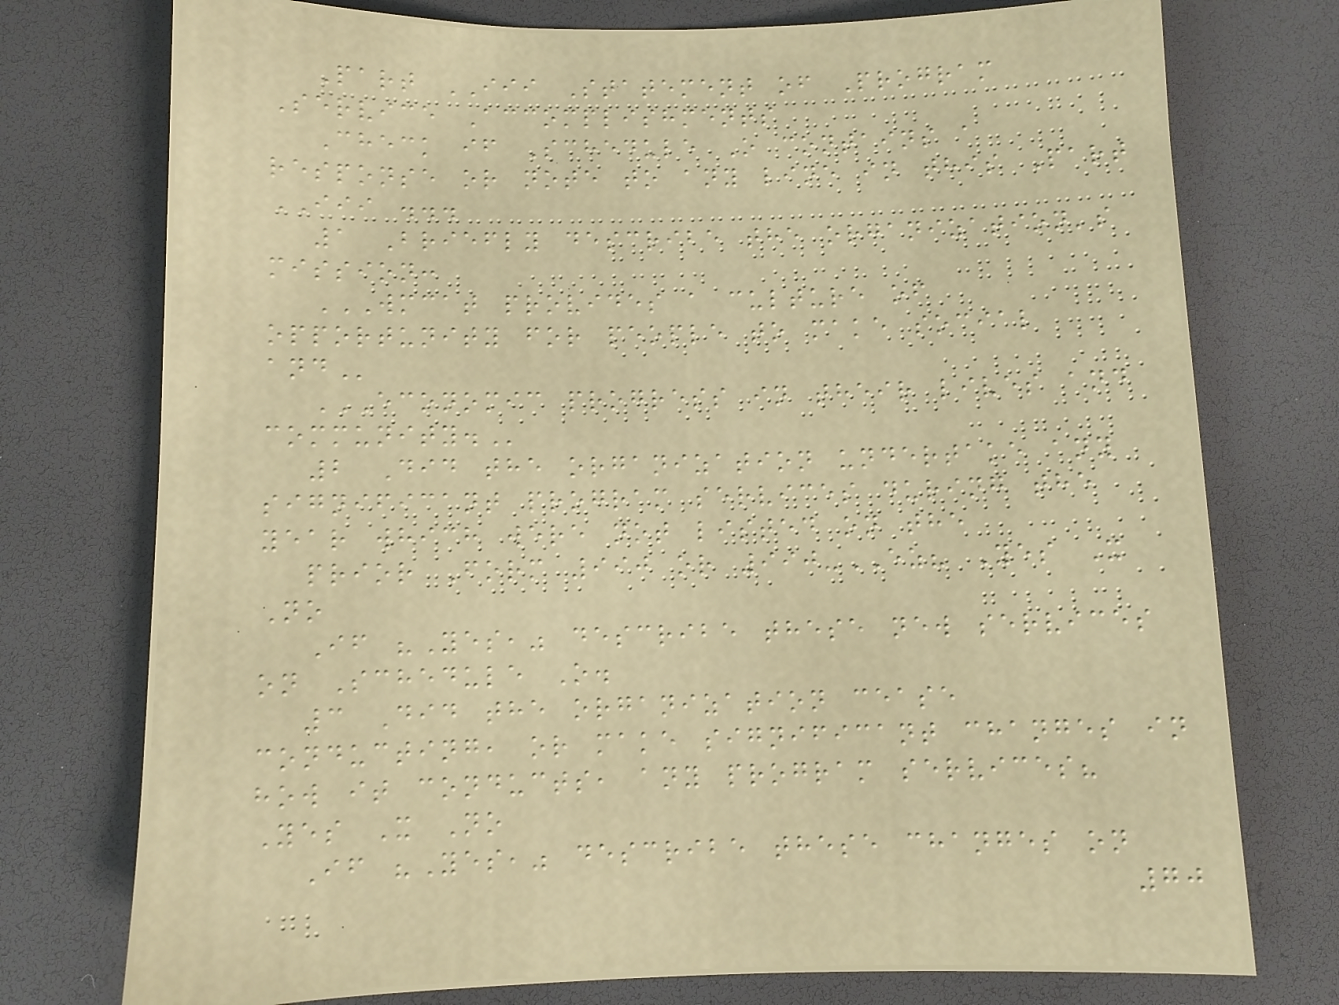Part III Statement of Program
Service Accomplishments
Check if Schedule O contains a
response or note to any line in this Part
III ...
1 Briefly describe the organization's
mission:
WMCAT PROVIDES A CULTURE OF
OPPORTUNITY FOR PEOPLE TO MAKE SOCIAL
AND
ECONOMIC PROGRESS IN THEIR LIVES AND
COMMUNITY.
2 Did the organization undertake any
significant program services during the
year which were not listed on the
prior Form 990 or 990-EZ? Yes X
No
If "Yes," describe these new services
on Schedule O.
3 Did the organization cease
conducting, or make significant changes in
how it conducts, any program services?
Yes X No
If "Yes," describe these changes on
70
